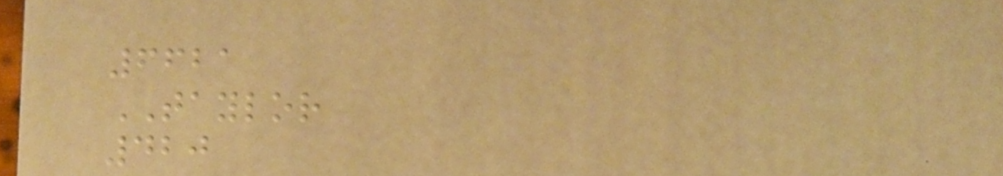6621
TAYLOR
420
